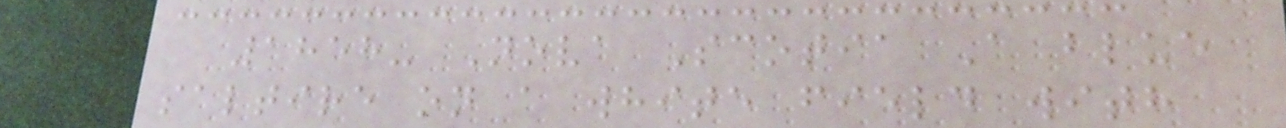1858- Nova Scotia A blue
saltire on a white field with
